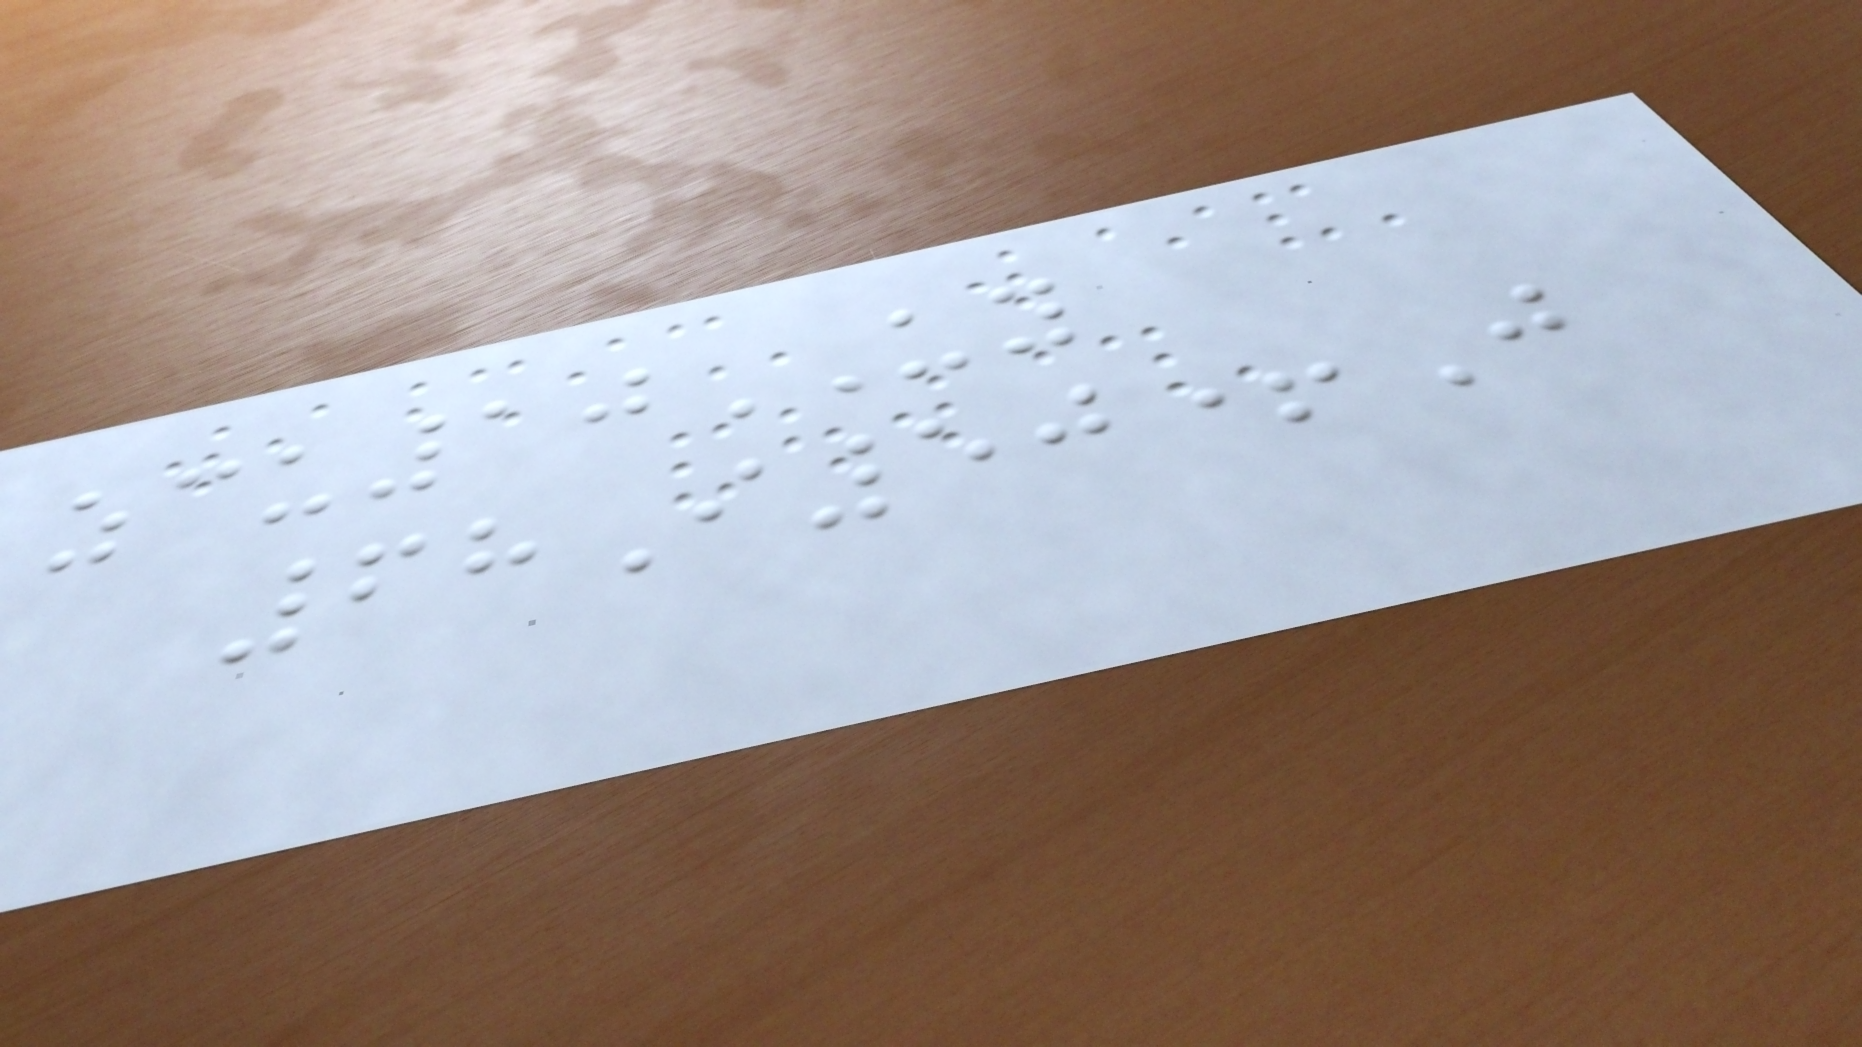zcu10UY
68I50+J
